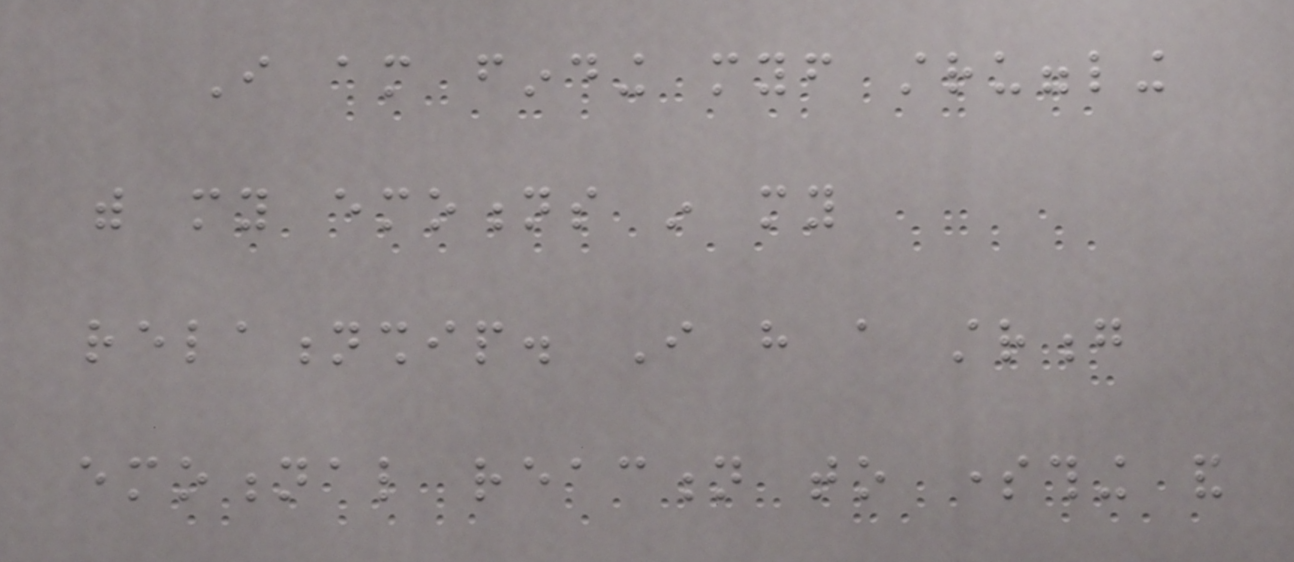I am finding myself struggling
with my emotions in my
relationship. I have a strong
emotional reaction to something and
